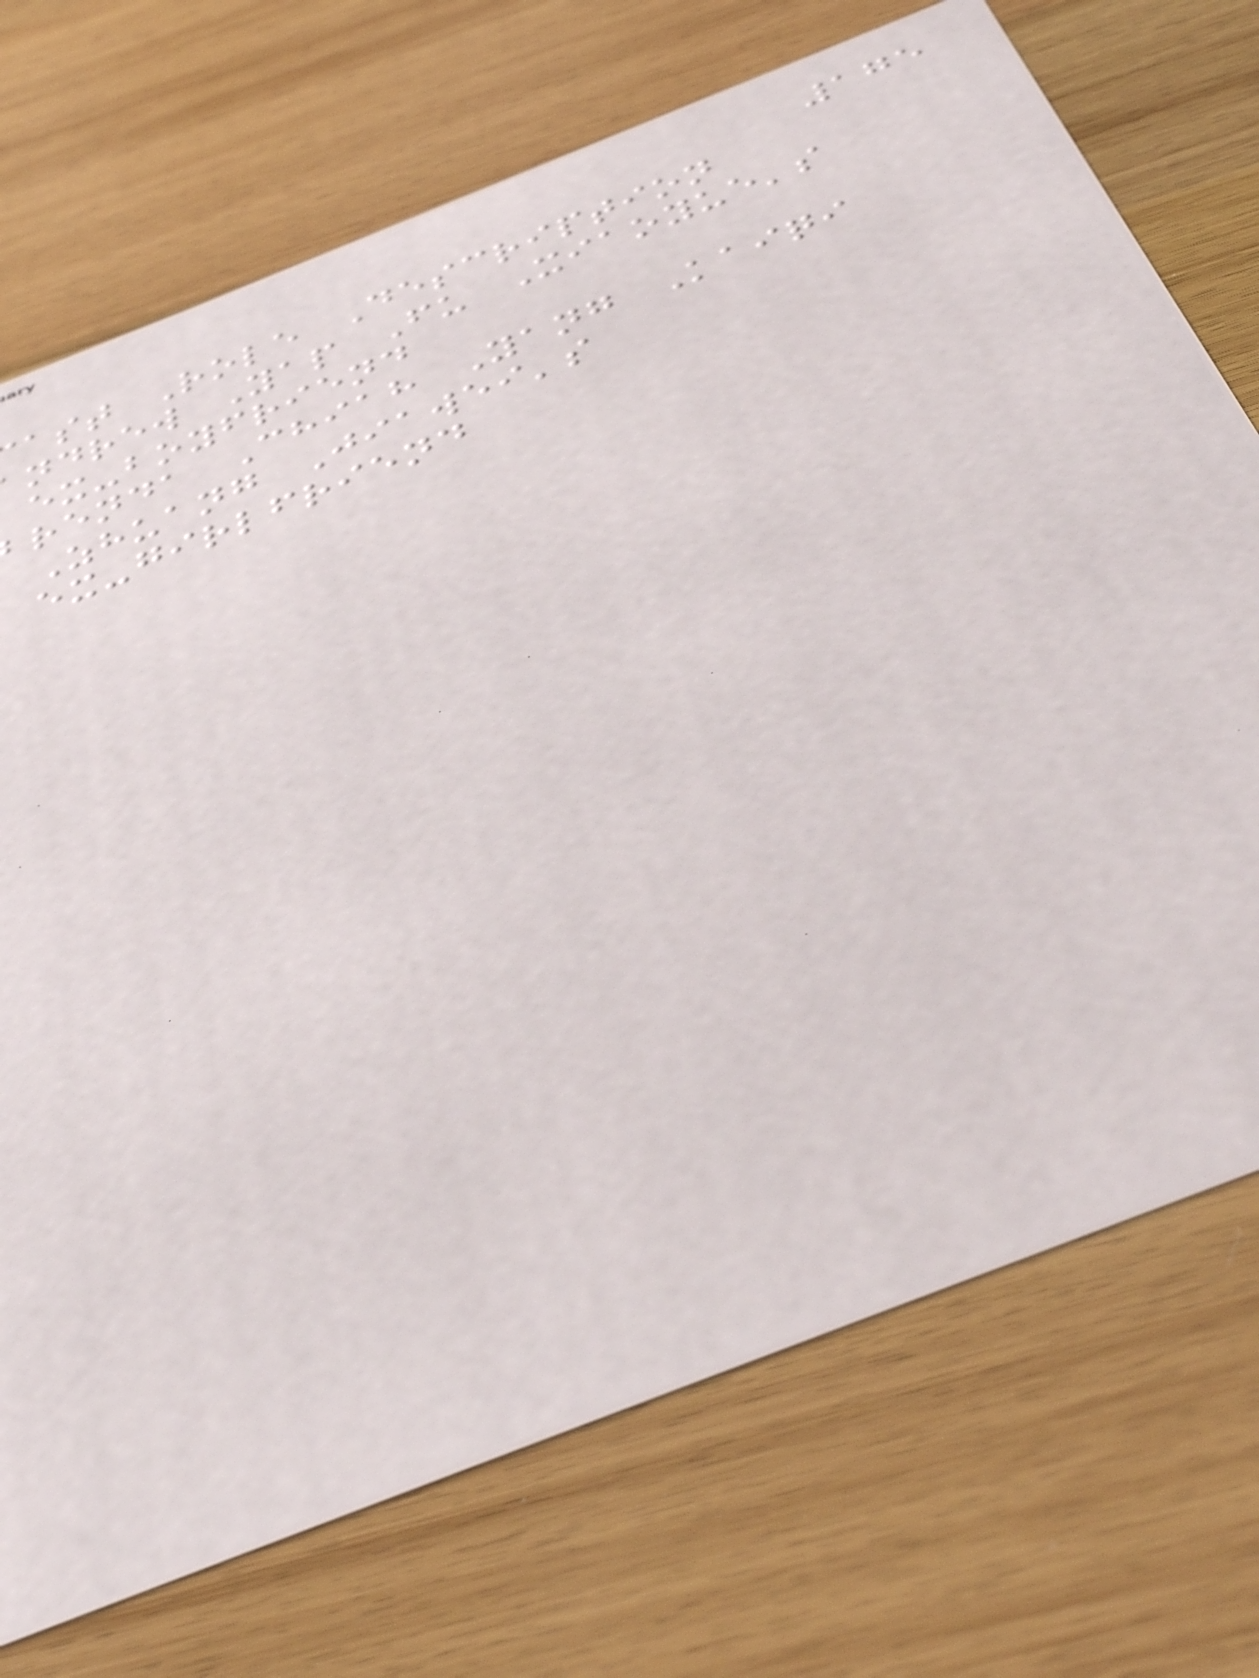175
ast Role Description
ndrew Yap Fu Xiaoyue's
ex-boyfriend
renda Chiah Yang Kaiqi
Zhuang Jiawei's
ex-girlfriend
